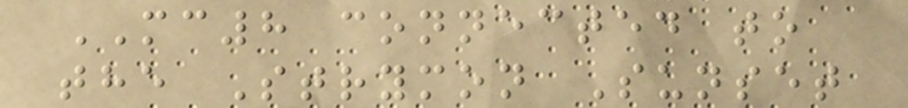MC8 connected to
the Strymon Sunset
